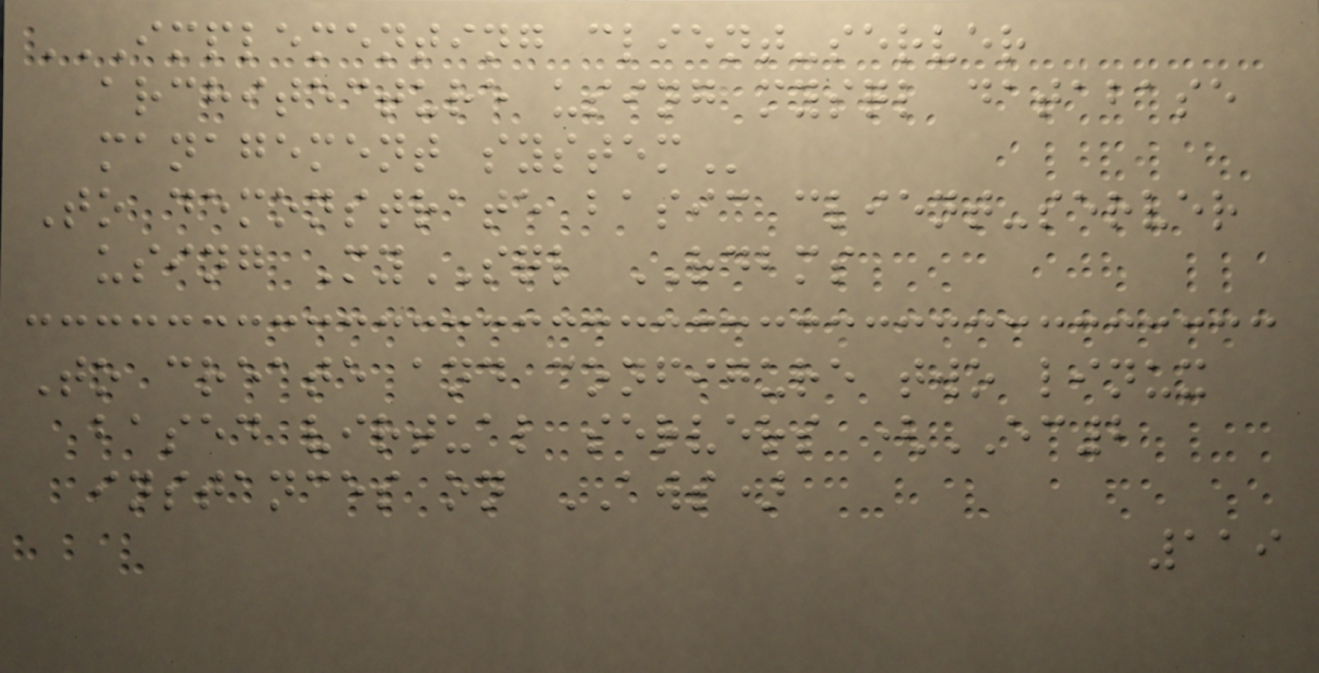IMPLEMENTING CLIENT-SERVER
ARCHITECTURE USING MYSQL DATABASE
MANAGEMENT SYSTEM
To demonstrate basic client-server
using MySQL RDBMS
To create and configure two linux
based virtual servers (EC2
instances on AWS)
119
